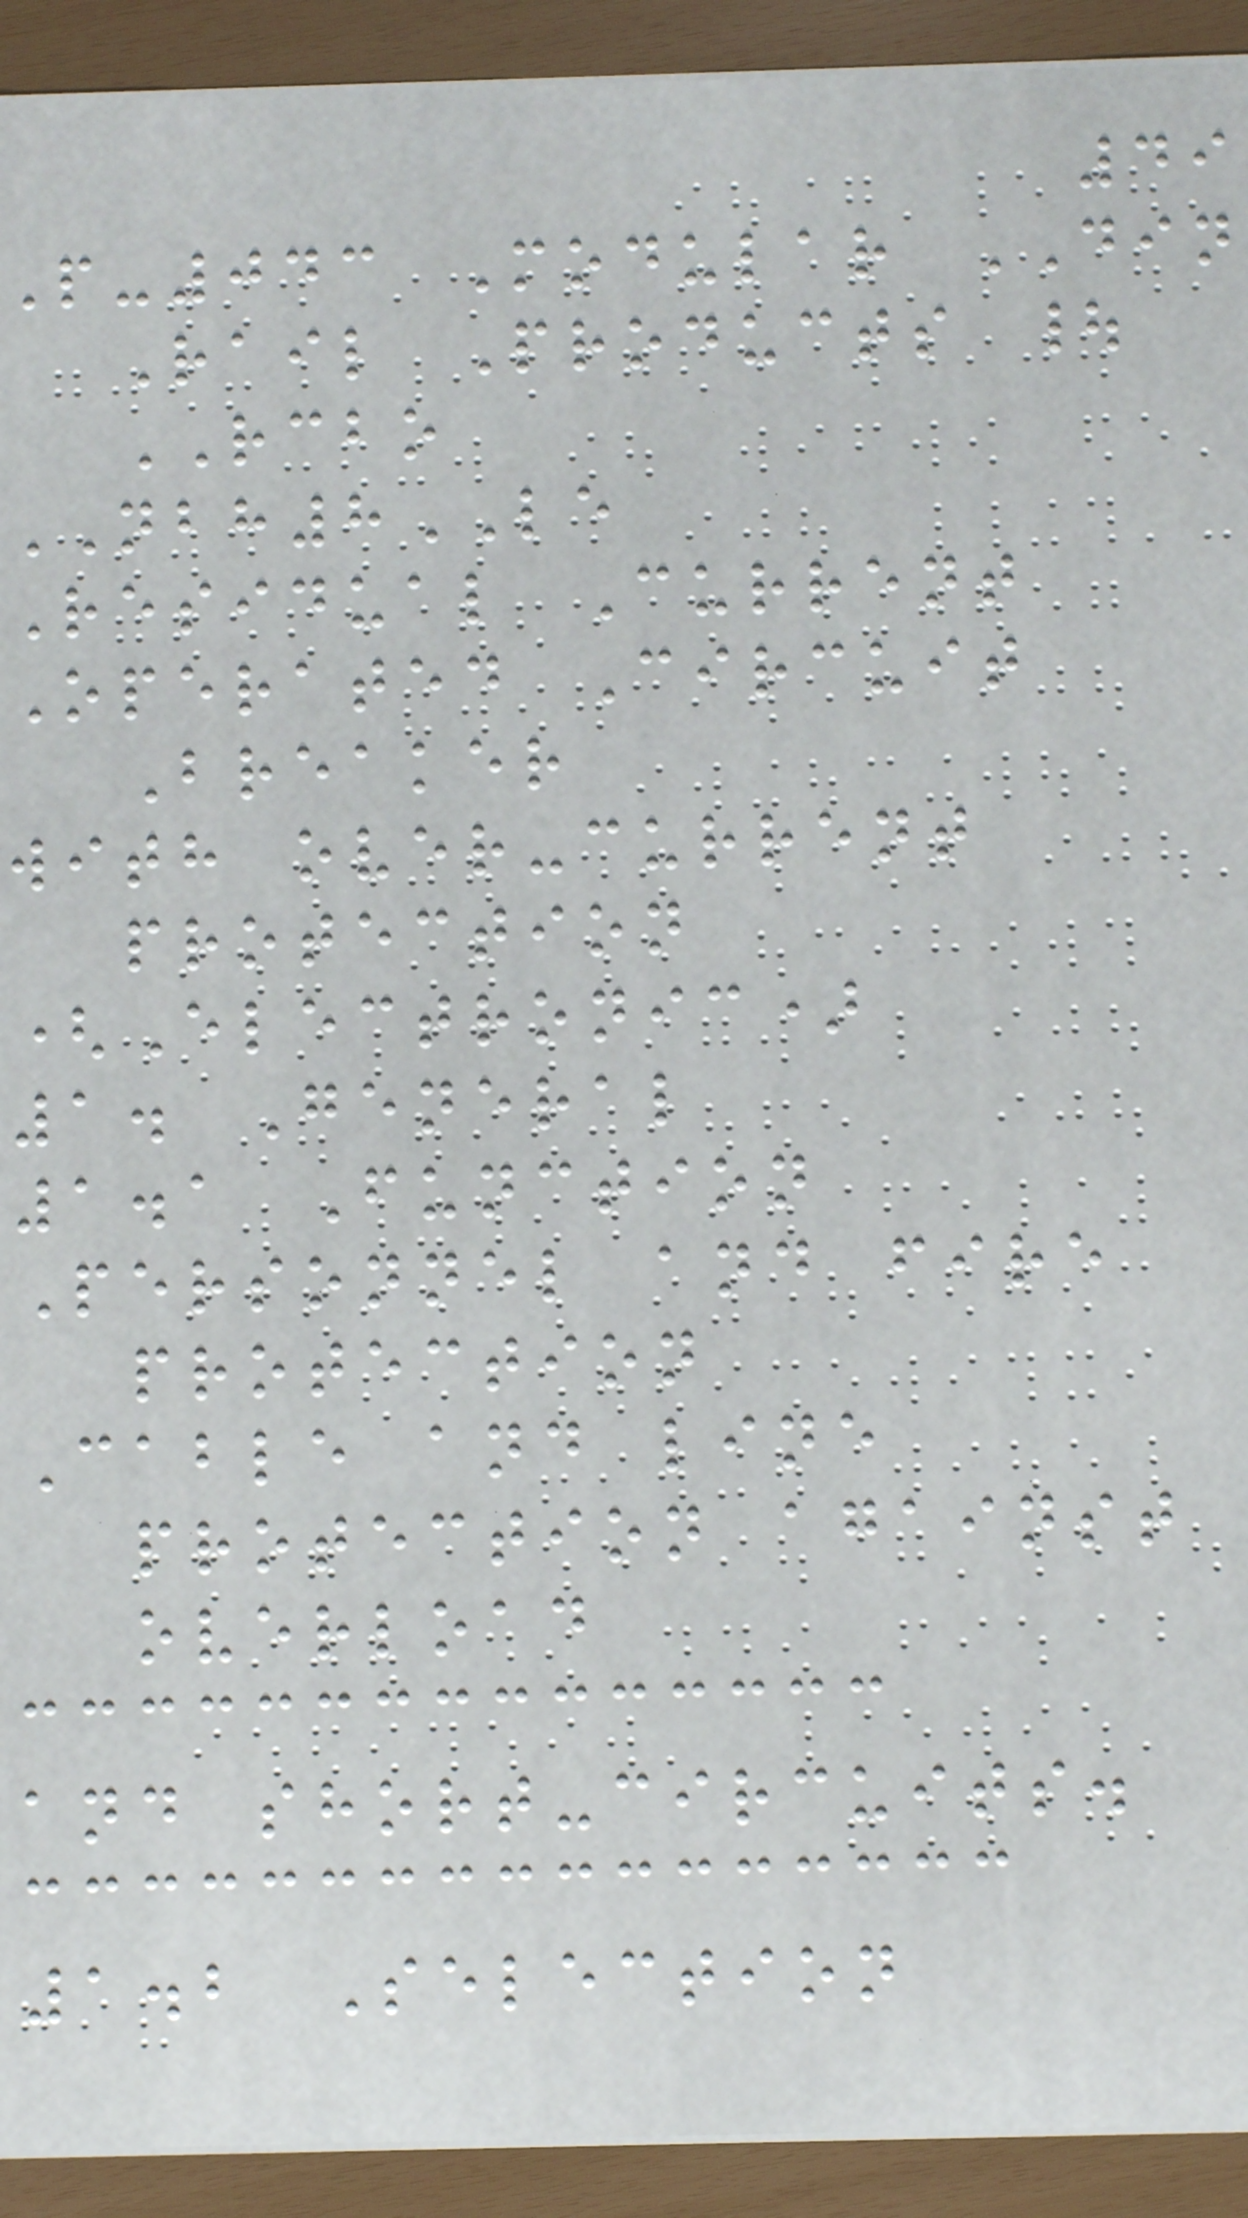49
P-043 Modular DIN
Rail Products |
RCBO
NBH8LE
Residual Current
Operated Circuit
Breaker
with over-current
protection
(Electronic)
1. General
1.1 Function
Personnel and fire
protection
Cable and line
protection against
overload
and short-circuits.
1.2 Selection
